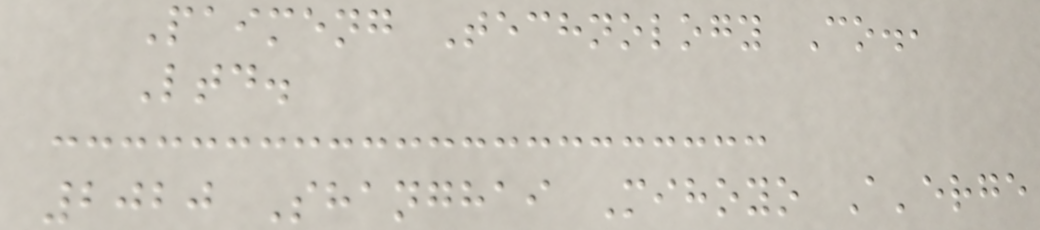Paimeng Technology Co.,
Ltd.
2020 Shanghai Mihoyo A'erge
